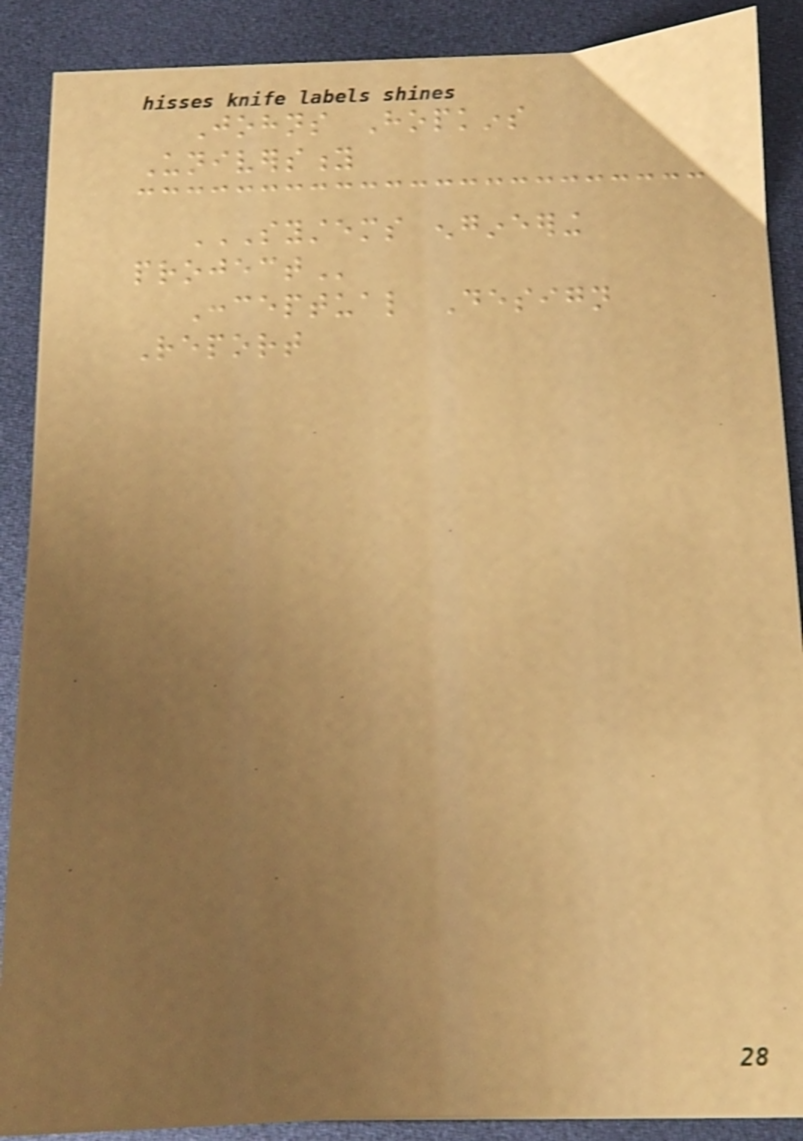Johns Hopkins
University
SYSTEMS ENGINEERING
PROJECT
Conceptual Design
Report
